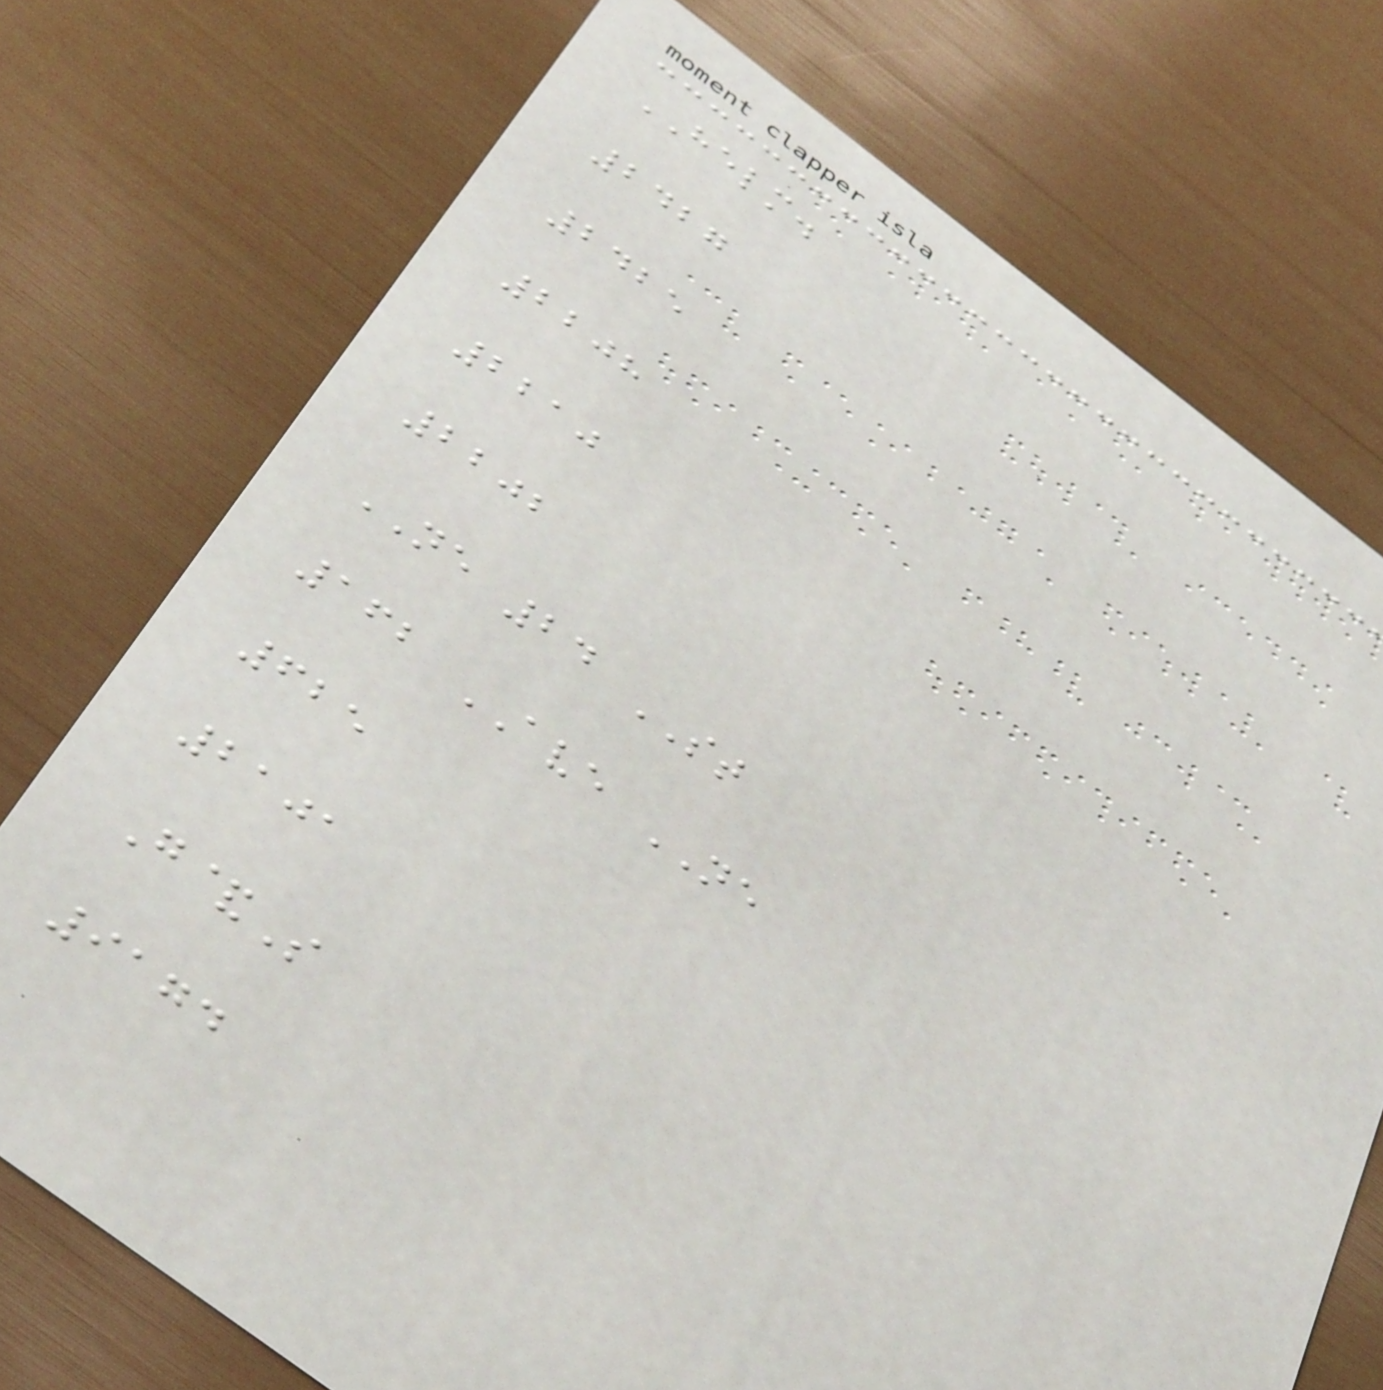HELM.
2427
2425
2208
2210
2202
NE 24 ST
162 AVE NE
625
2101
G&S
9174
